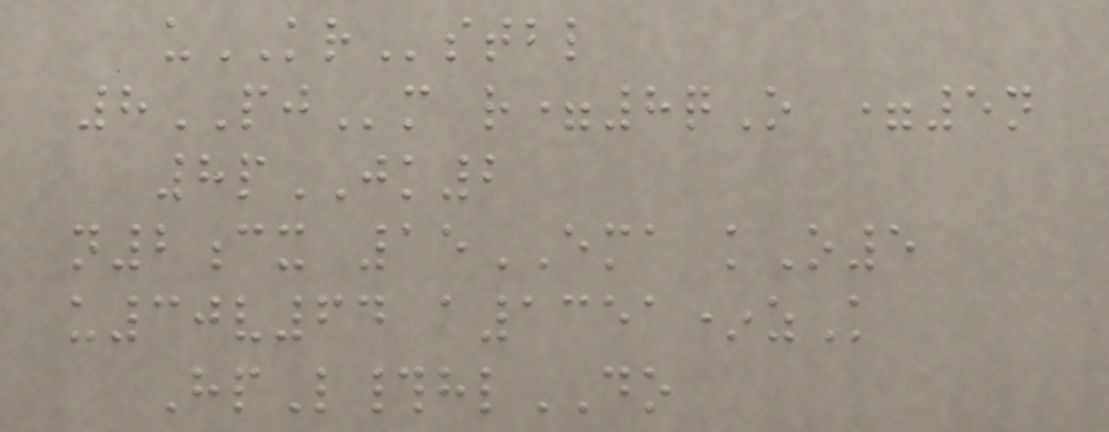uKRstbl
8PJm r=8qO =5n
8pJK2
n2cx 15EMA kO5
u30v64 a1351*zK
HpL#hlDO
